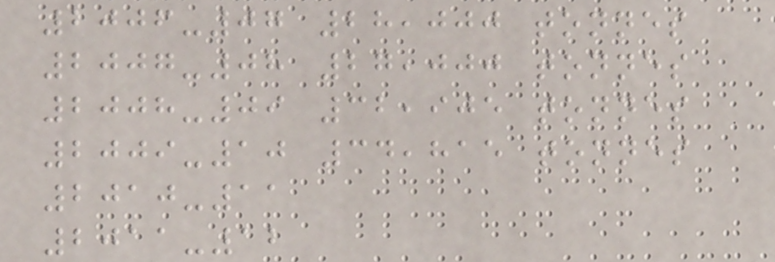2006-07 28,000 tonnes
2007-08 27,000 tonnes
2008-09 32,905 tonnes
2009-10 34,815 tonnes
2010-11
2011-12
